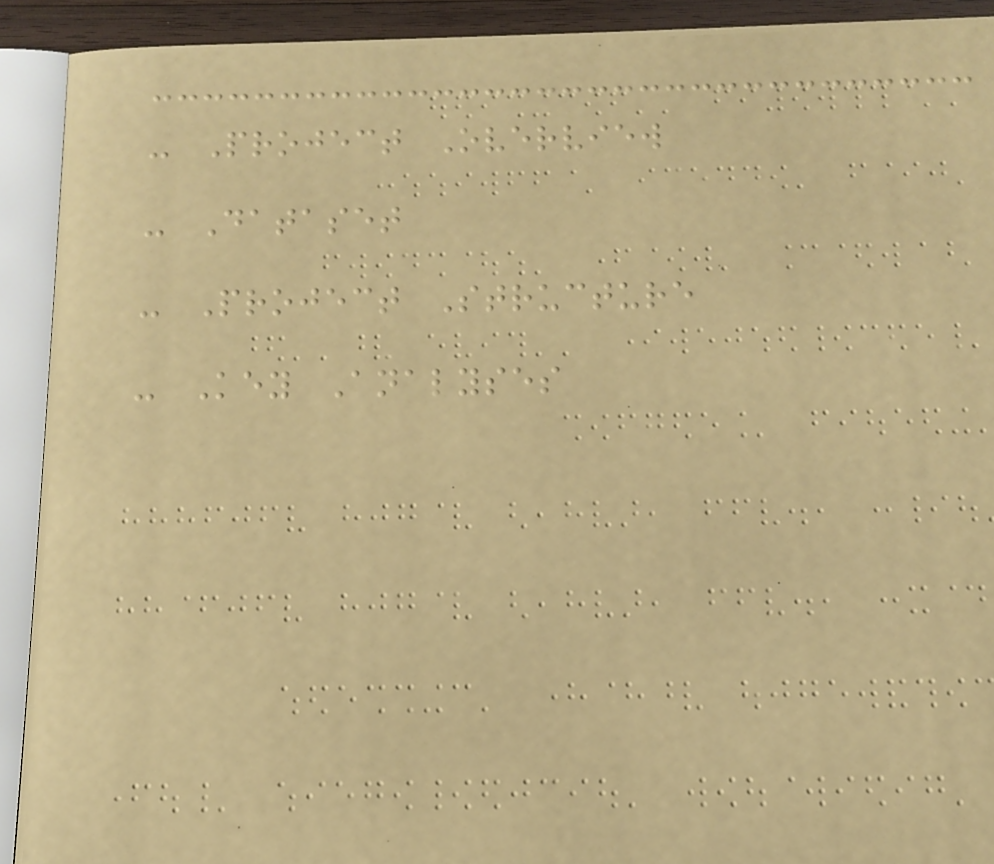- Project Overview
- Dataset
- Project Structure
- Key Analyses
